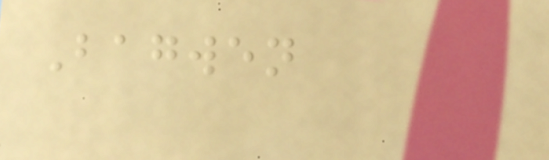Bagwen
